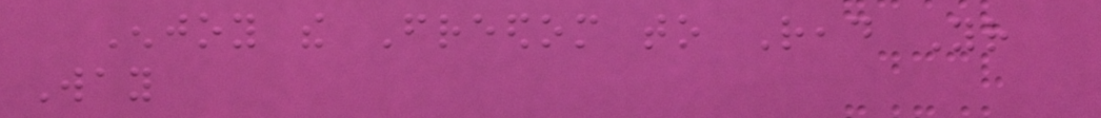Enjoy the Freedom to Read Your
Way
